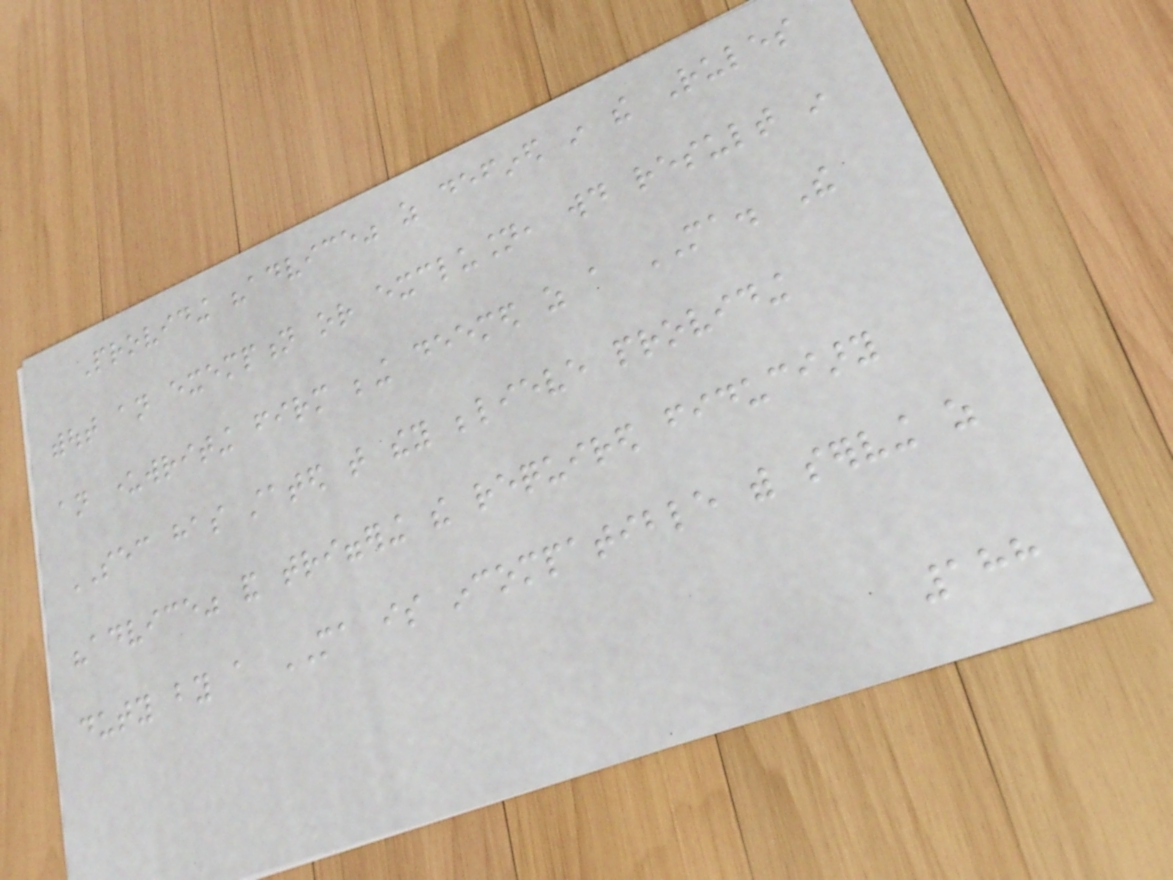Providing "advice" as defined in the Rules
without an exemption or exclusion, would result in
an underwriting firm being deemed as a MA. The
SEC has stated that they believe providing
"advice" and triggering the required fiduciary
duty by a MA is incompatible with serving as
188
